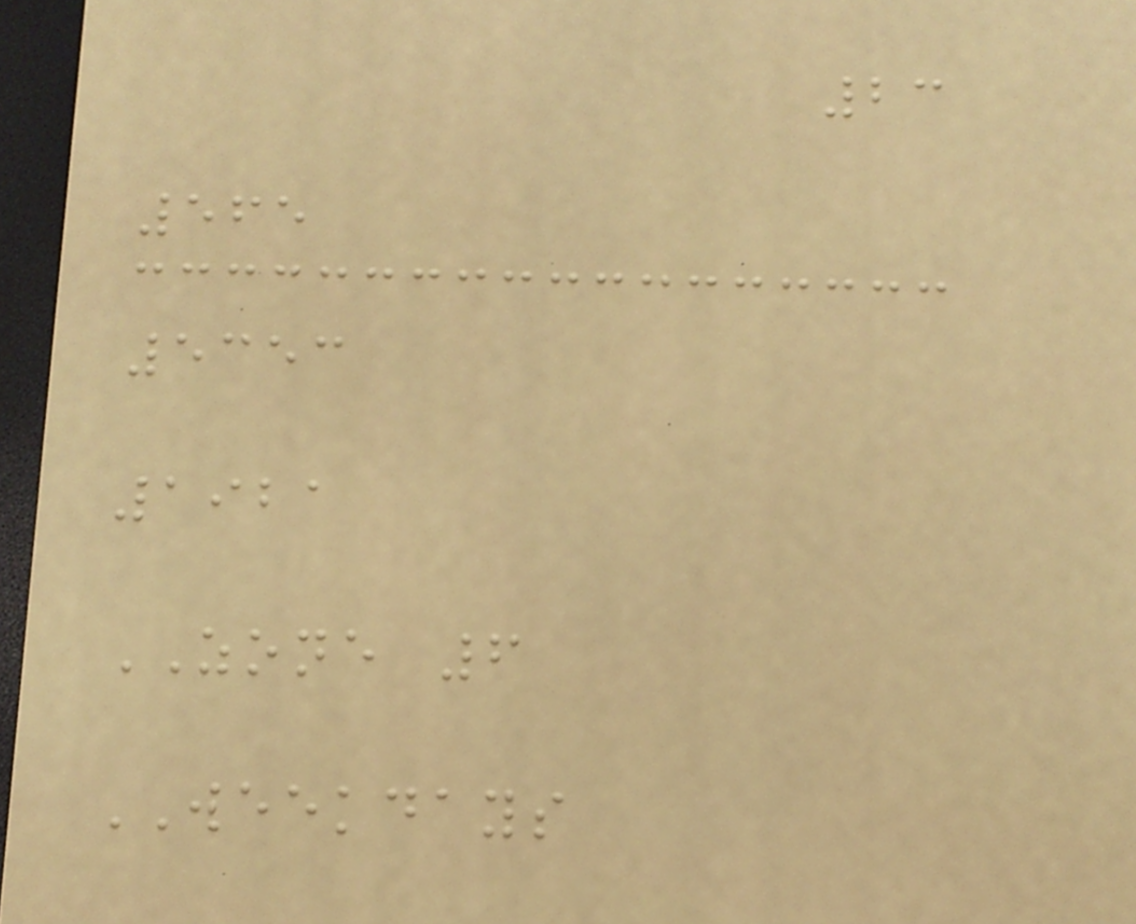23
565
5353
1921
ZONE 6
WEEKDAYS
